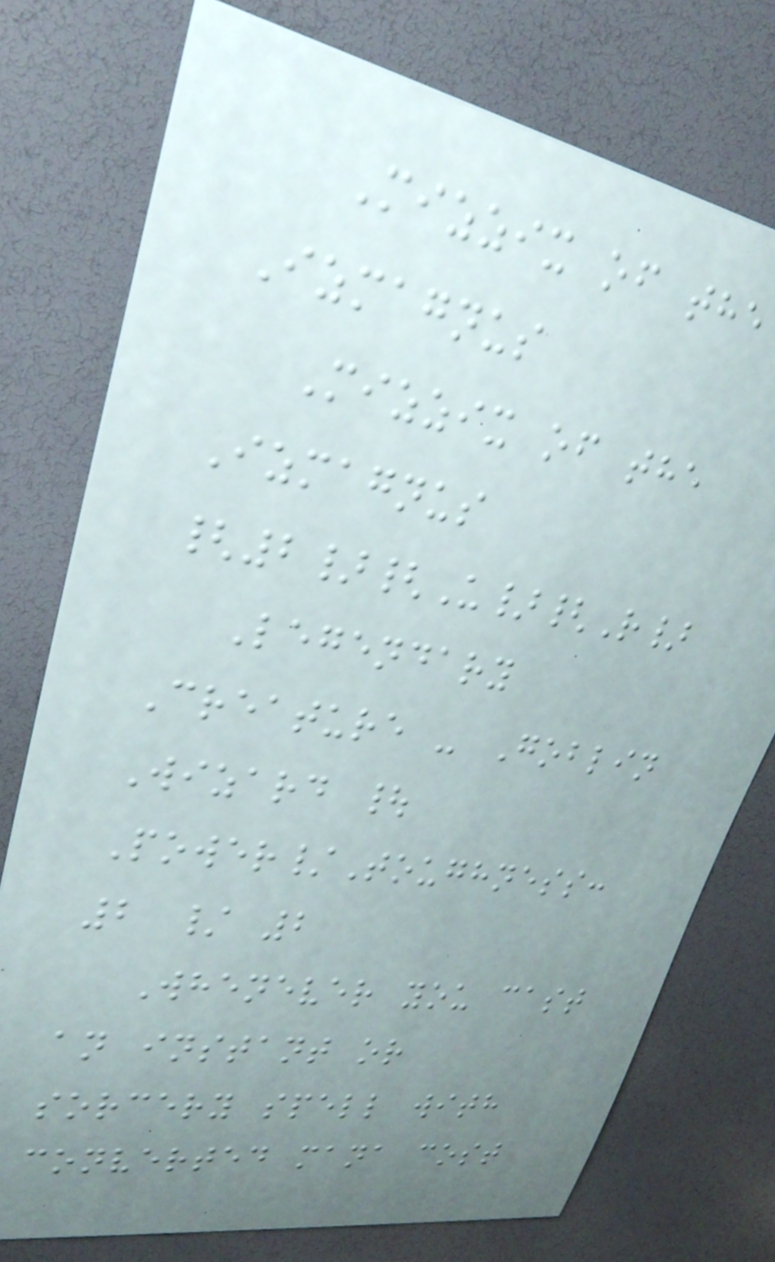Mizzix of the
Izmagnus
Mizzix of the
Izmagnus
{2}{U}{R}
Legendary
Creature - Goblin
Wizard |
Power/Toughness:
2 / 2
Whenever you cast
an instant or
sorcery spell with
converted mana cost
